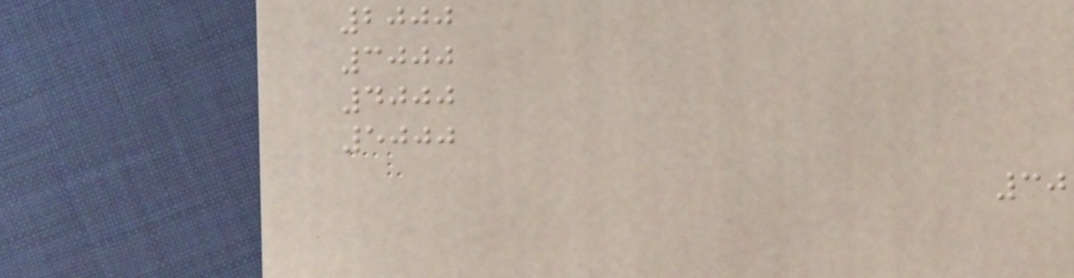2000
3000
4000
5000
30
